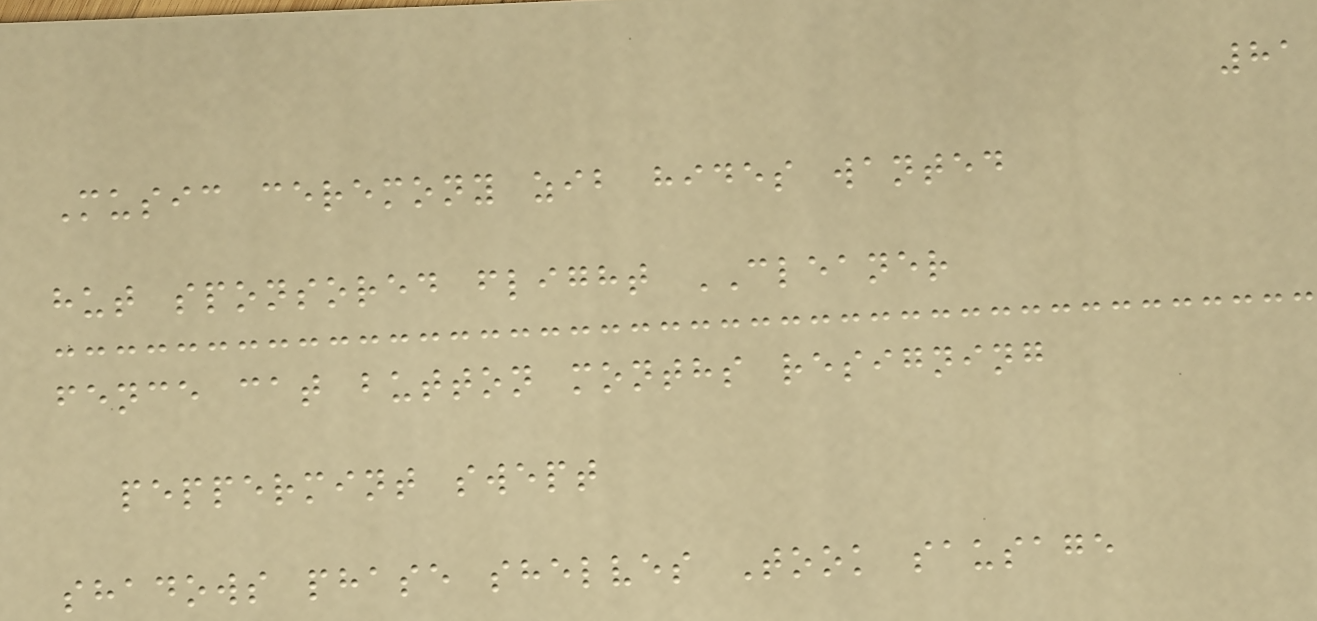81
Music ceremony zib hides wanted
hut sponsored flight CLEANER
fence cat button months resigning
peppermint swept
shadows phase shelves Took sausage
